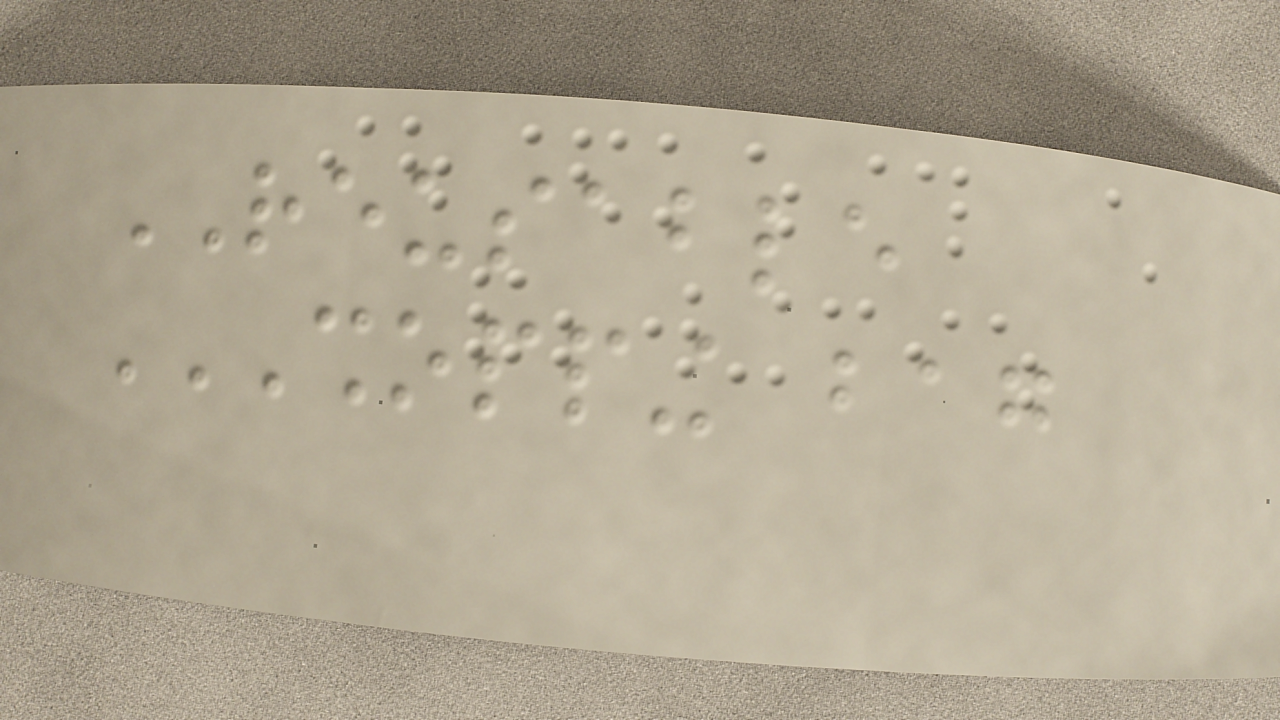REUSABLE
SHOPPING BAG
